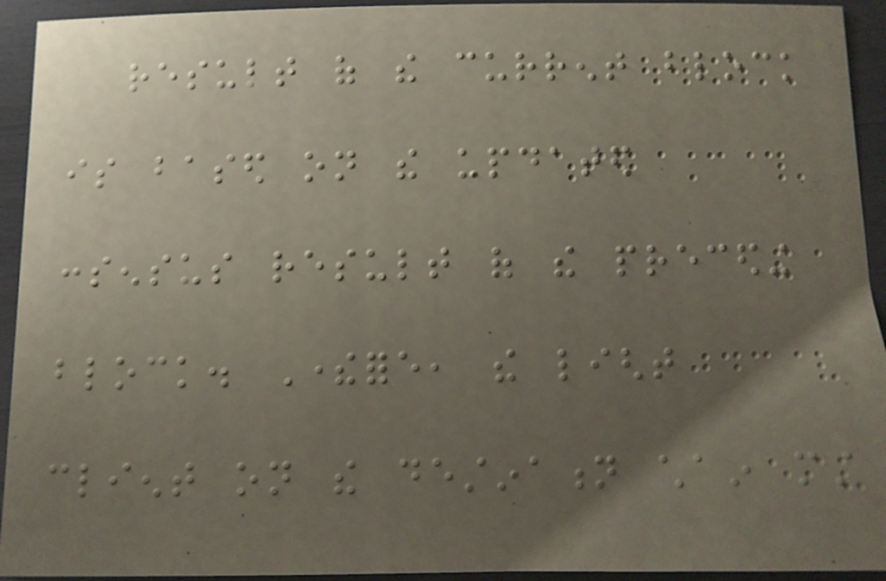result of the current block
is based on the updated
consensus result of the preceding
block. Therefore, the light
client on the destination chain must
